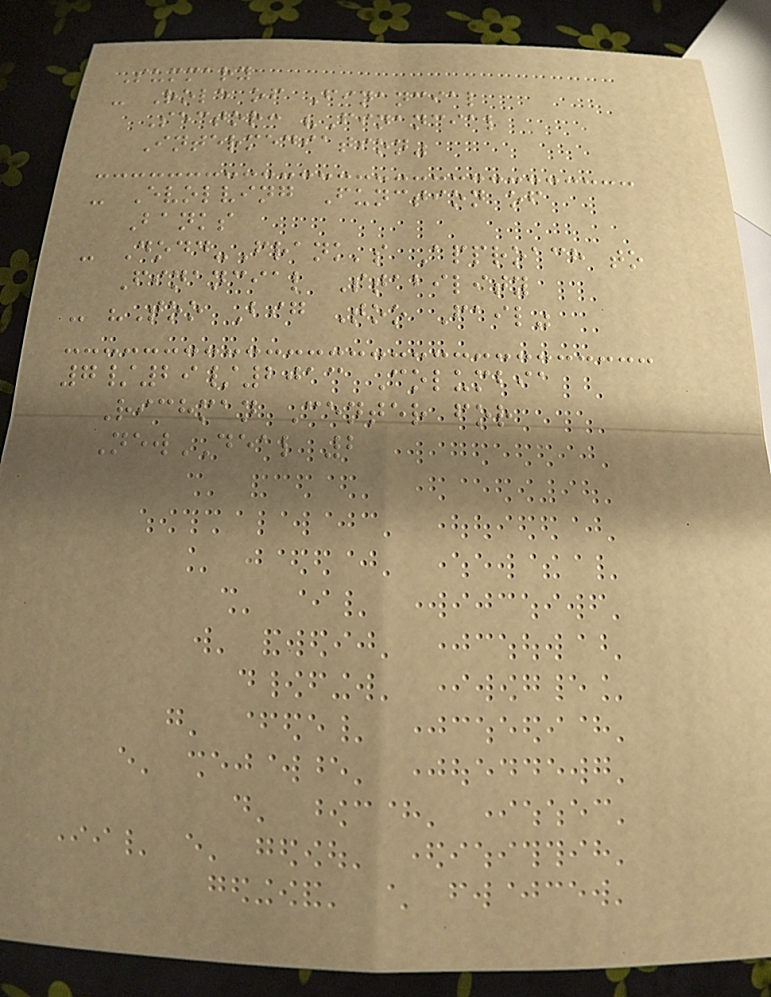Summary
- Role of Financial
Sector: "Financial
Intermediation"
- Evolving Function of
Banks
- Dodd-Frank's Approach to
Financial Stability
- "Too Big Too Fail"
7/29/2013 Columbia
Richman Center for
NewDEAL 2
